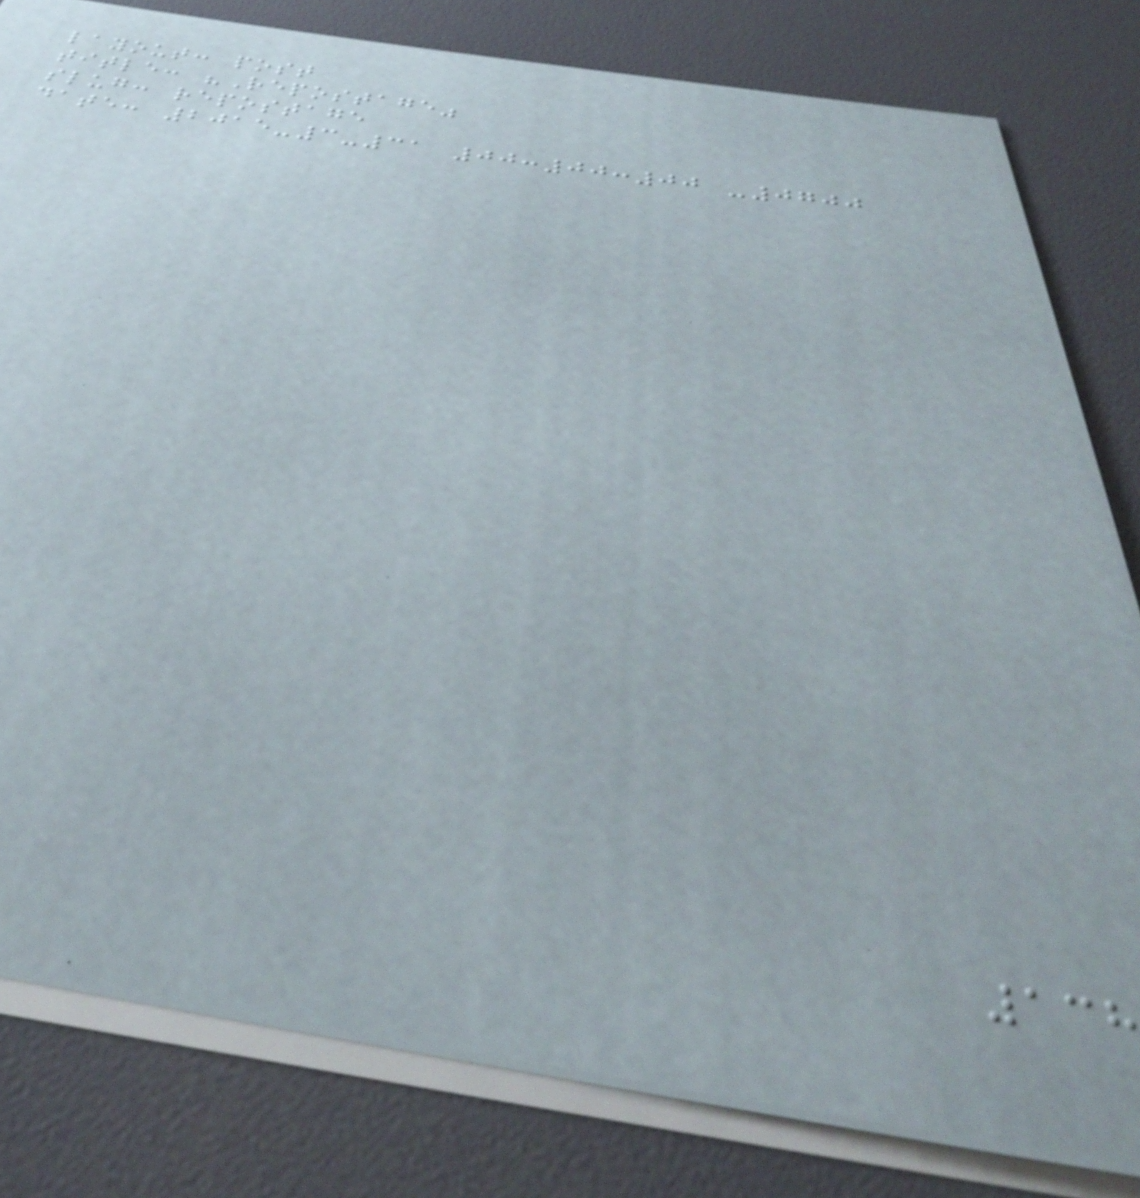layout: post
title: "Repostage"
slug: repostage
date: 2015-3-31 00:00:00 -0700
138
